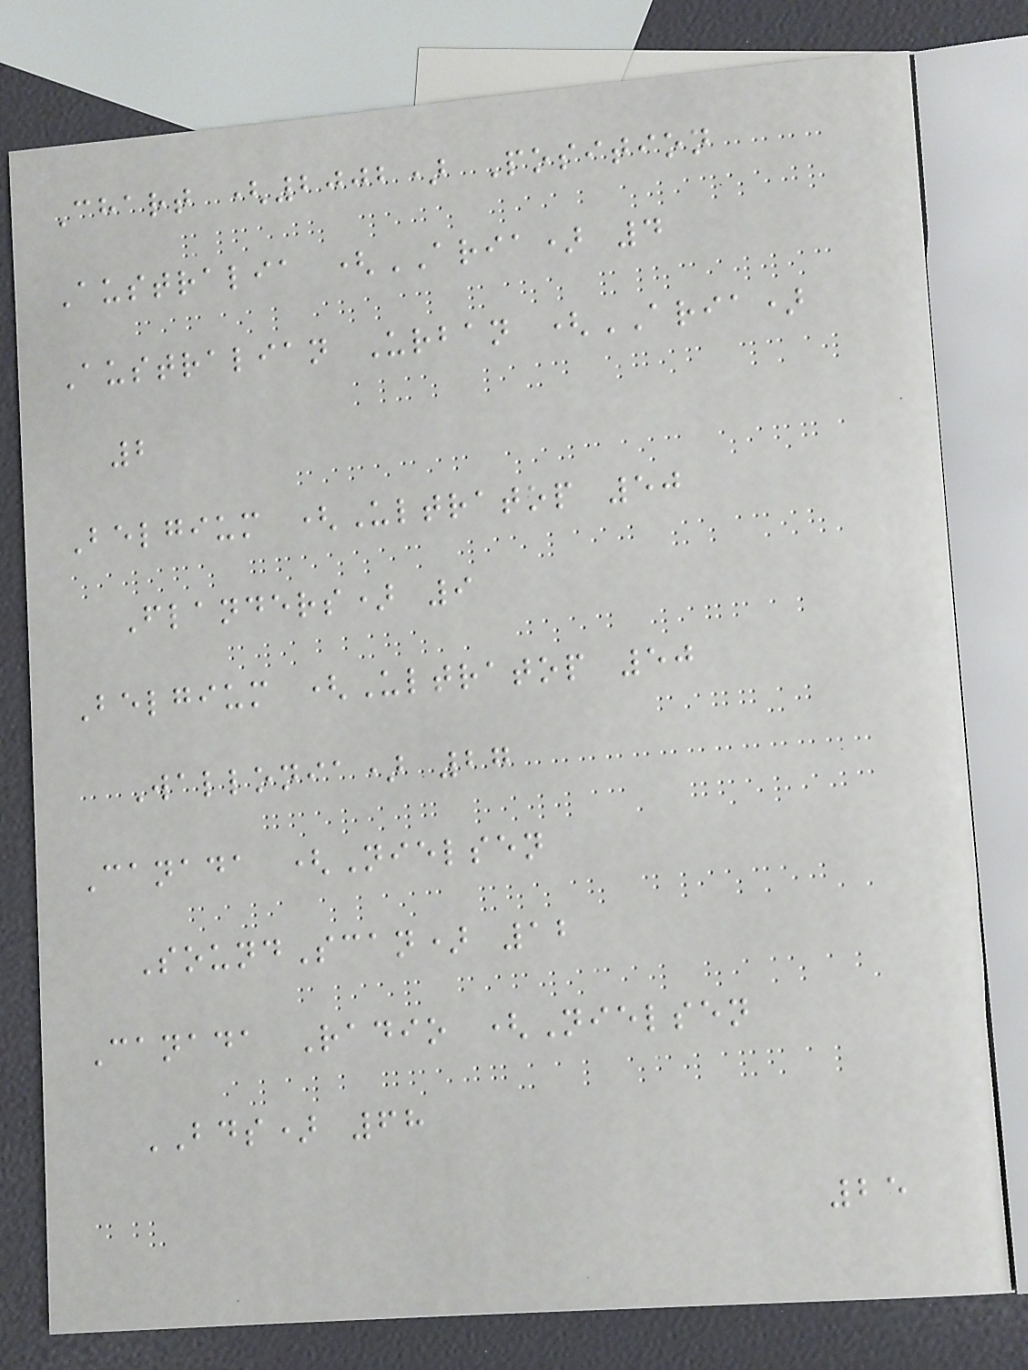Chart (2002) Position
Australia (ARIA) 4
Australian Urban (ARIA)
2
Belgium (Ultratop 50
Flanders) 9
Belgium (Ultratop 50
Wallonia) 27
Canada (Nielsen
SoundScan) 12
Canada Radio (Nielsen
BDS) 68
25
